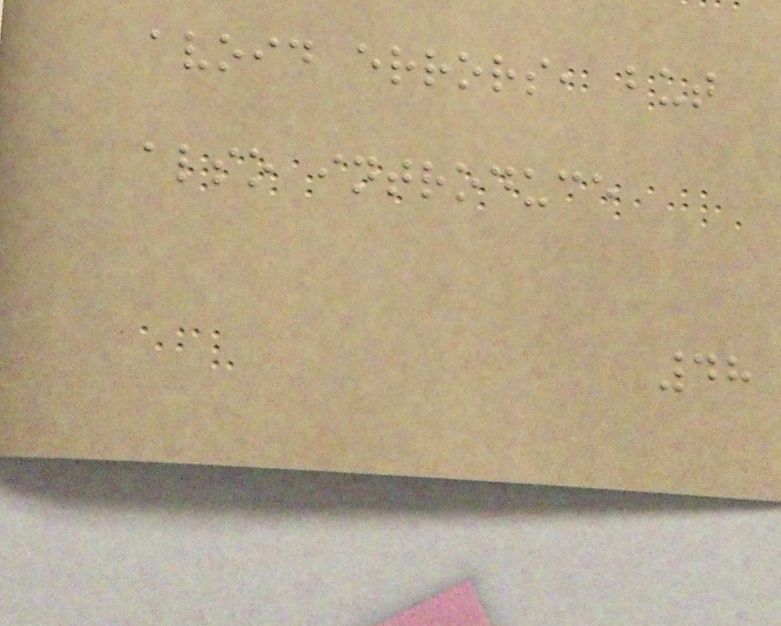avoid errors, but
also introduce
48
